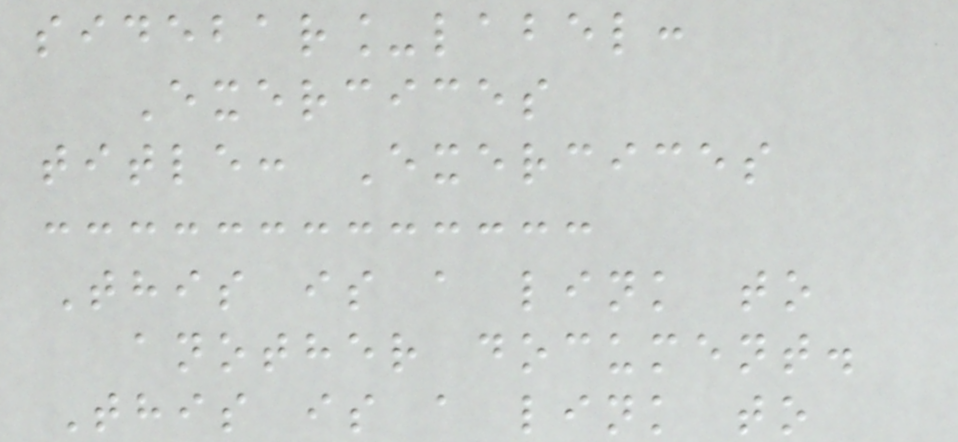sidebar_label:
Exercices
title: Exercices
This is a link to
another document.
This is a link to
